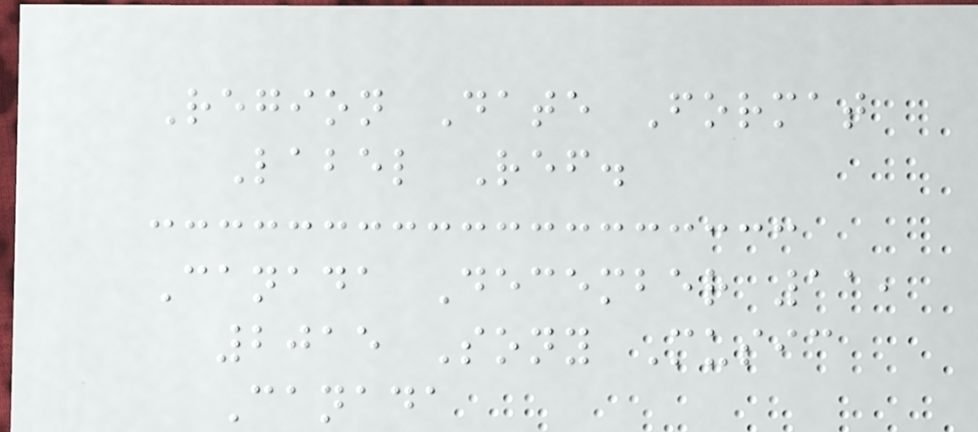Region Date Format
Label Ref.
Canada December 11,
2015 Sony Music
Canada
